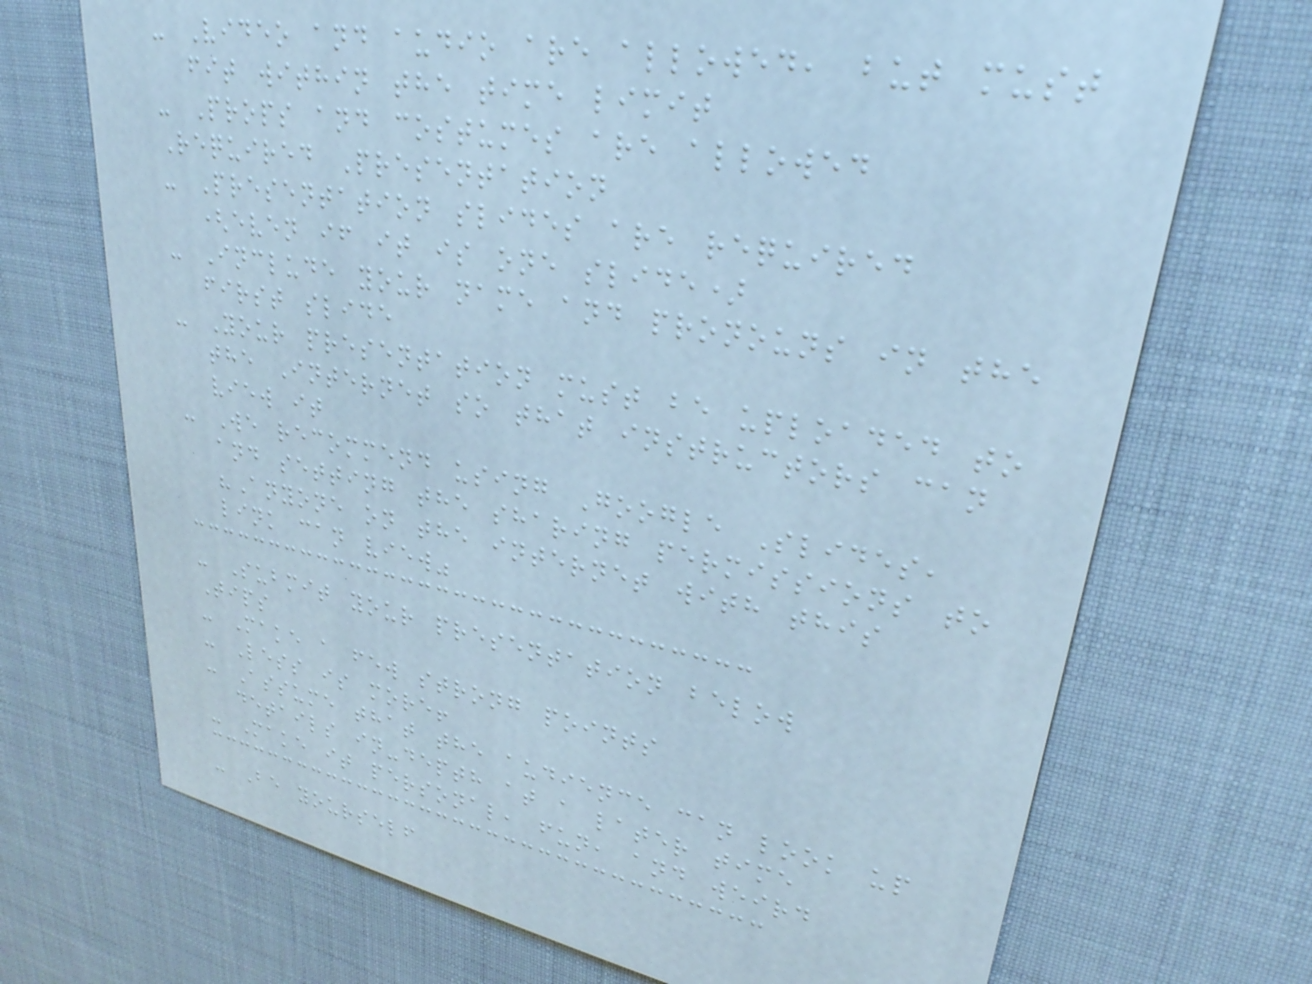- Video and audio are allowed, but must
fit within the time limit
- Props and costumes are allowed
Required Presentation
- Presentation slides are required
(even if it is one slide)
- Include your name and pronouns in the
first slide
- Your presentation must be uploaded to
the Internet so that instructors can
view it
- We recommend using Google Slides,
and setting the sharing permissions to
"Anyone on the internet with this
link can view"
- Submit your presentation below
Tips
- Make a few strong points
- Less is more!
- Assume that the audience can look up
details in-depth at a later time
- Make it personal, fun, and weird
- Be yourself
